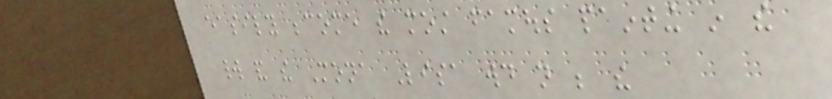easily become the most famous painting in the
world and the Mona Lisa would not be the
